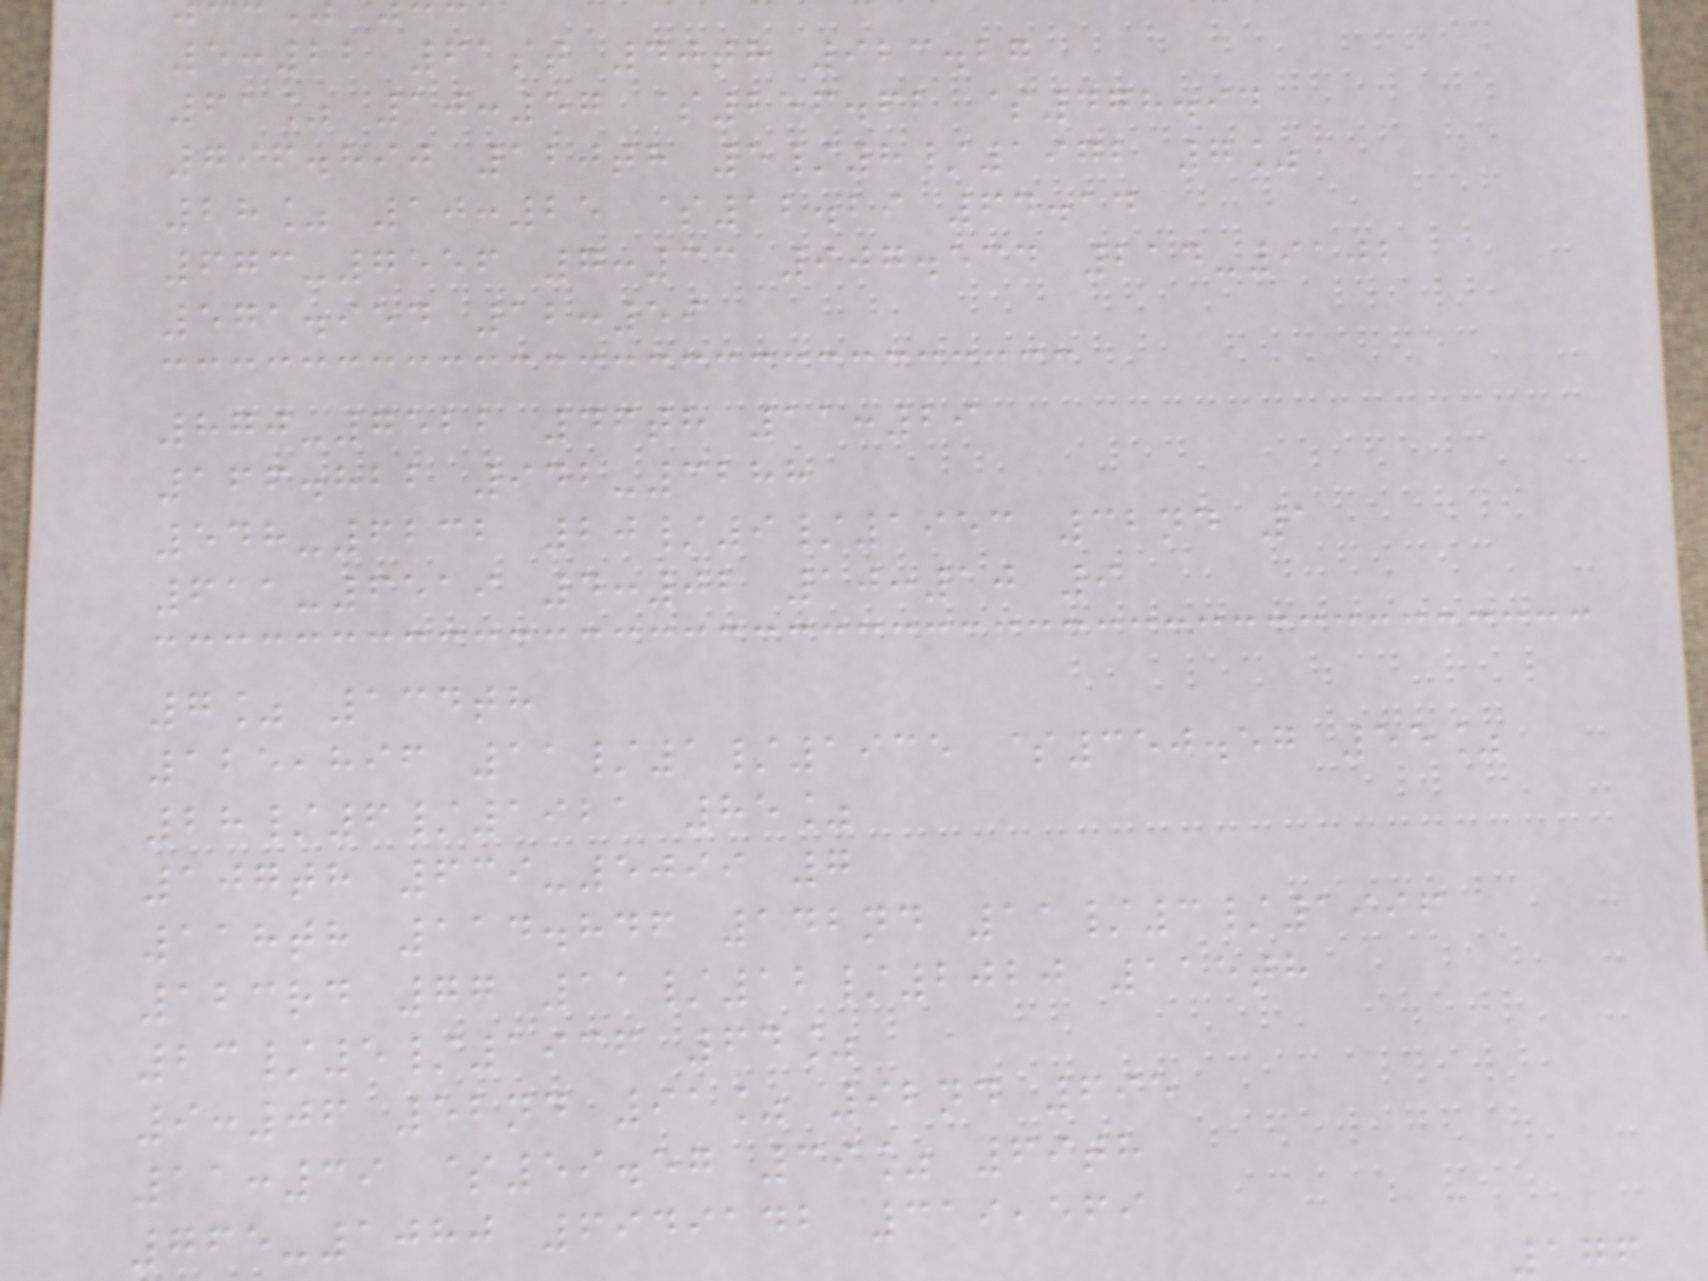5:22 61st 40th 923.27
61% 10:57 $256.62 $478.94
796.890 120th 5/8/1972 7%
28% 10:25 $12.29 64.14
673-7556 7:33 907.534 214-9102
571.954 12:59
870-7522 46th 11:29
166.822 942-3288
548-6232 20/9/1953 32nd 1
611-6519 4:02 10:10 9
7% 134th
125,896 11/1/1935 $350.57 55%
28/6/1921 85%
107th 639-5099 7
118th 114.846 142nd 11/3/1996
123rd 77 11/12/2020 115th
23/5/1936 64%
9:06 52nd 91% 92nd 695
11:39 $59.57 39% 69th
765-1080 6949142 319,569
176
